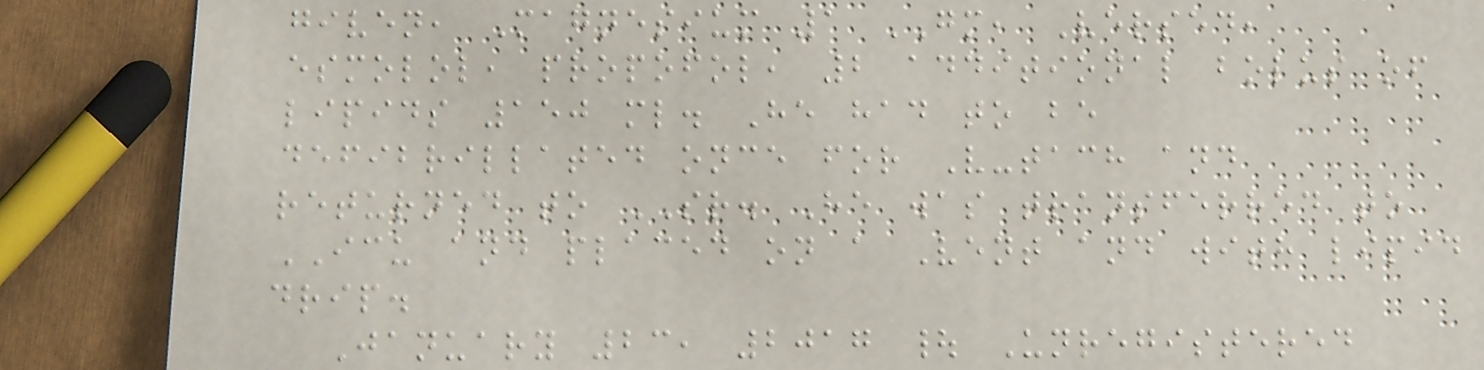given, Magnesium 1 GM, Versed,
esmolol, propofol, 2 additional bolus of
lipids 150 ml. He had to be
defibrillated once for V-tach and
returned to SR. He was transferred to
ICU and placed on a Vent and with lipid
drip.
January 23, 2017 | Unregistered
